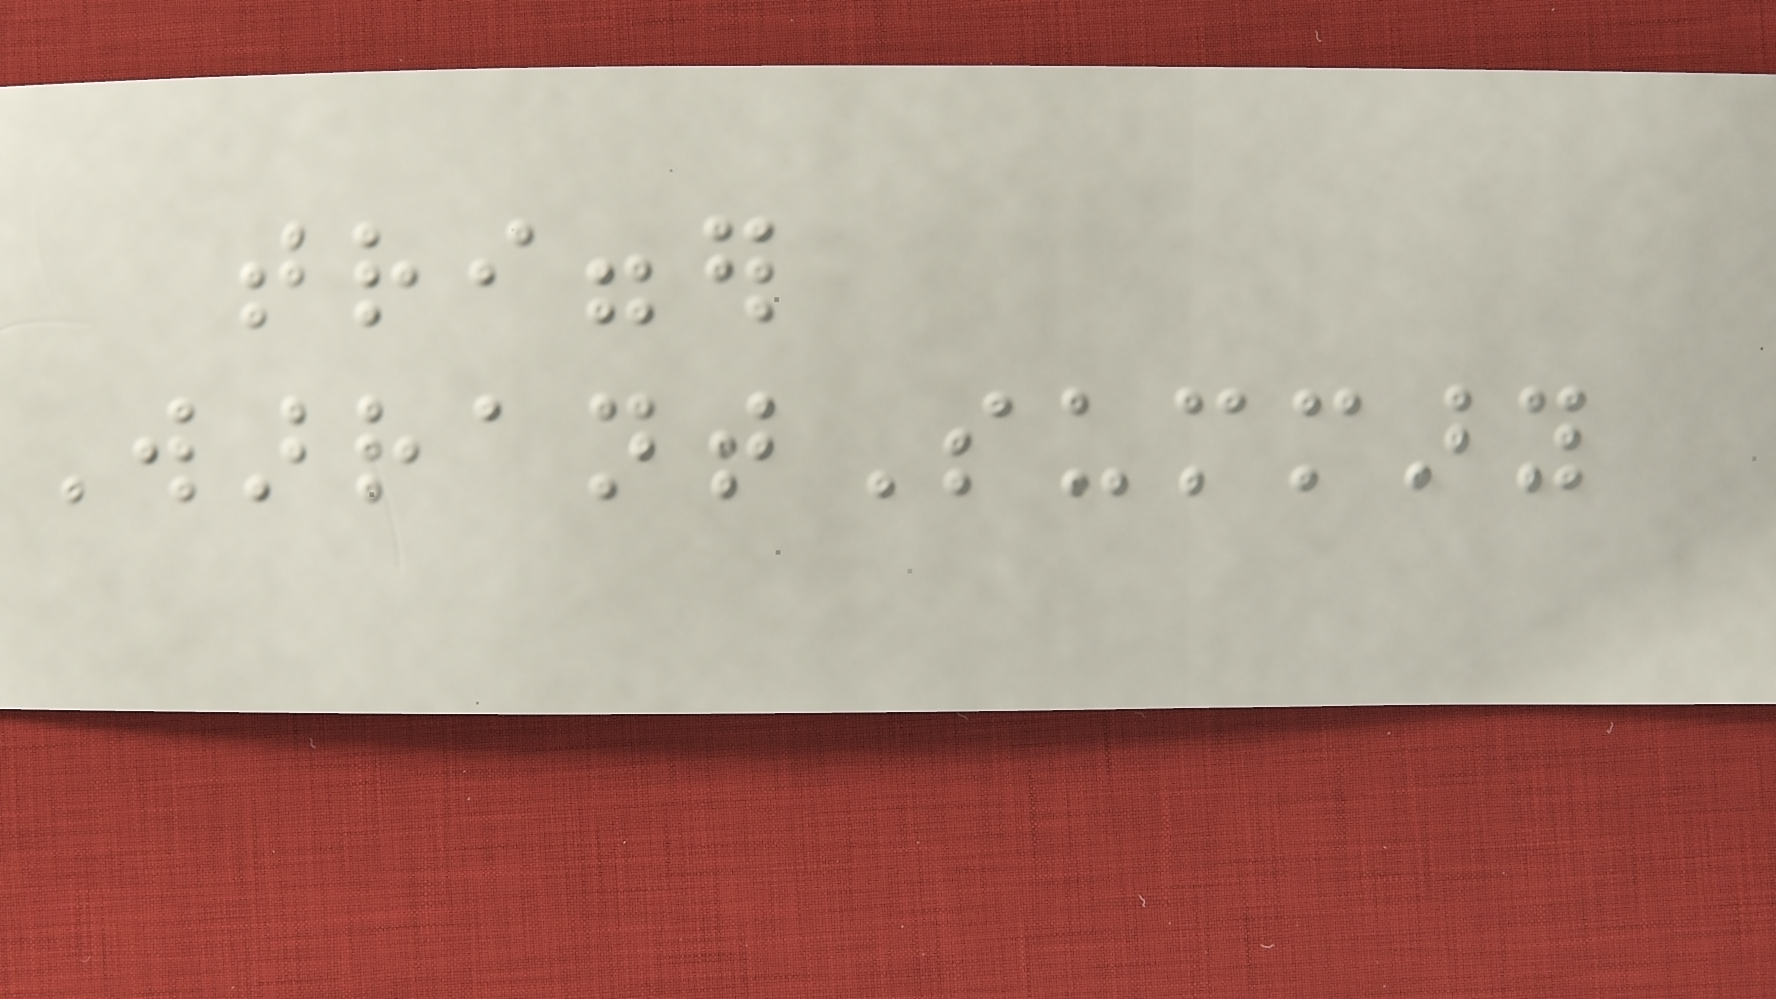trigger
WarrantSummary
